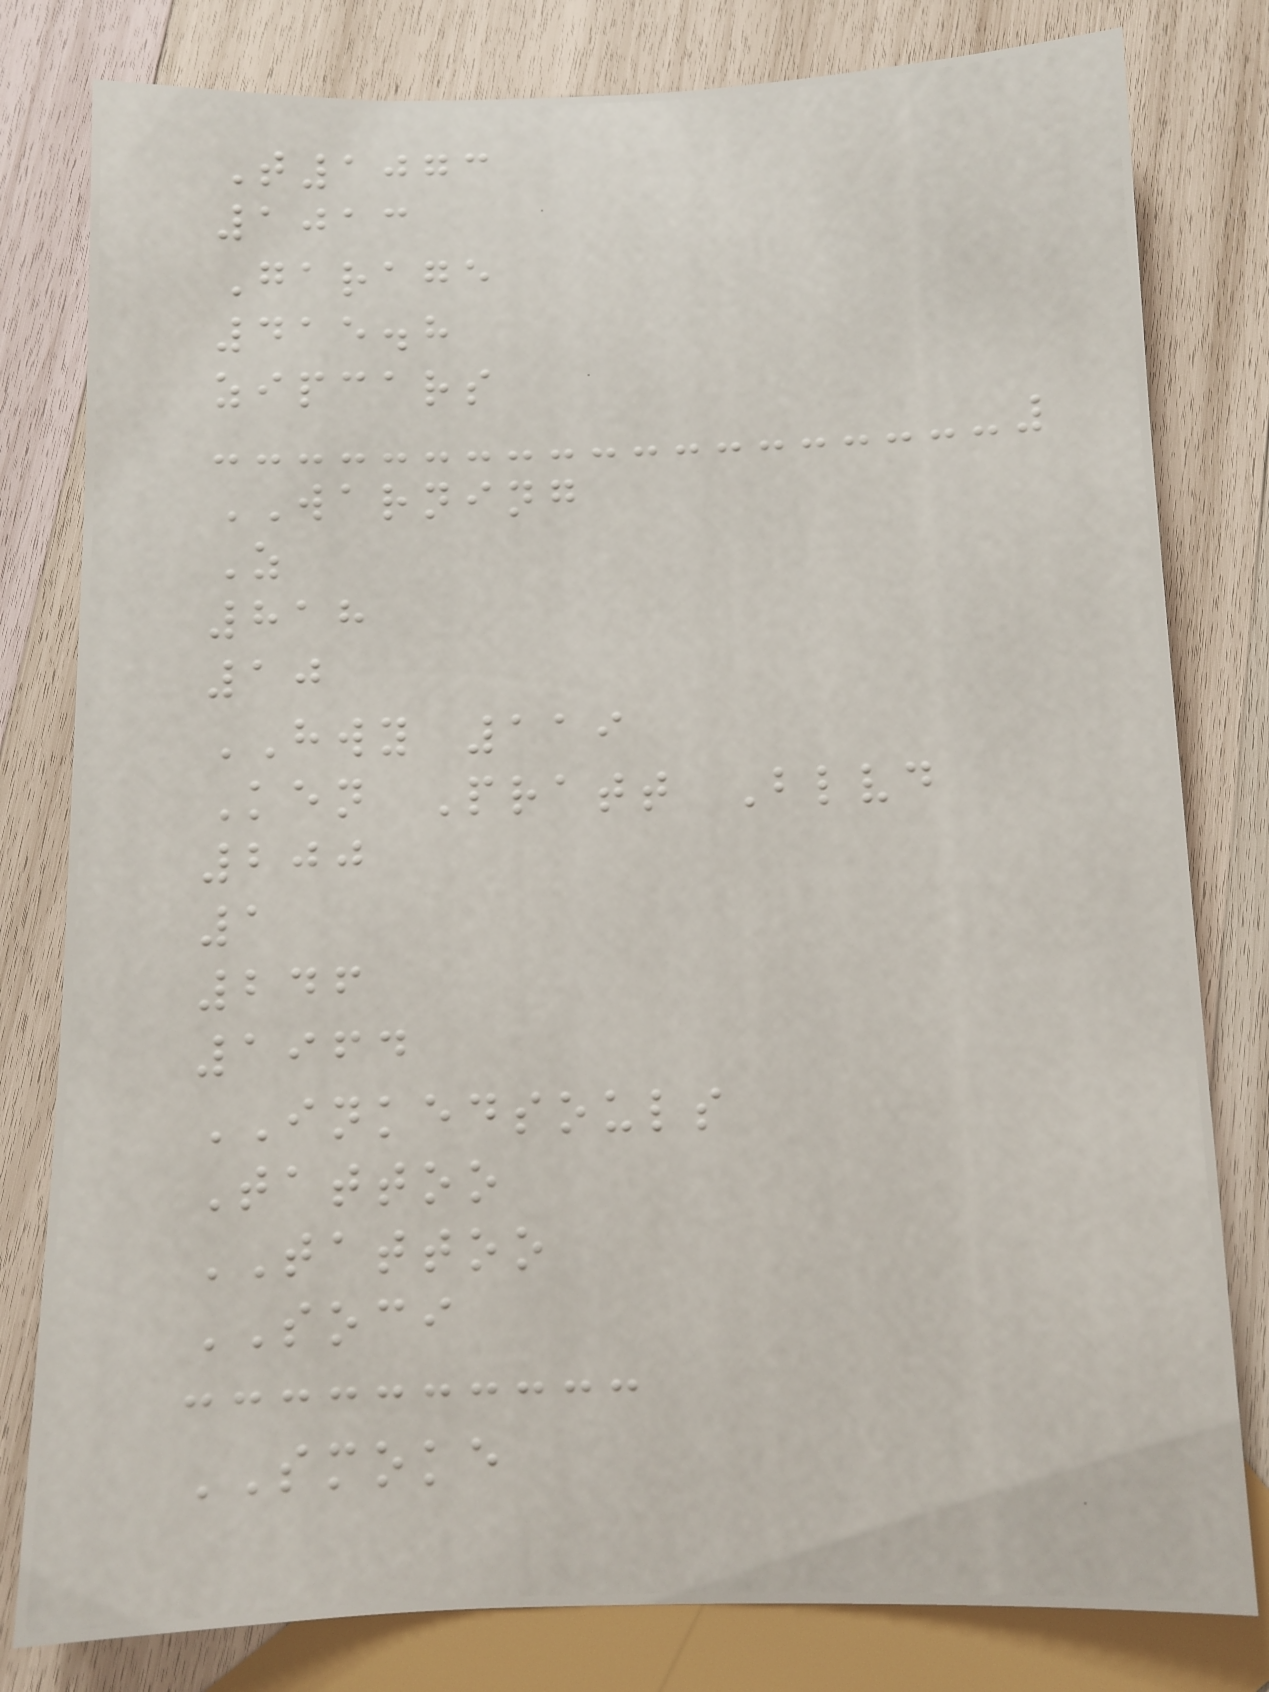T1073
1013
Garage
415.8
zipcars
WARNING
Z
818
10
HWY 119
Ken Pratt Blvd
200
1
246
1964
INKEDSOULS
Tattoo
TATTOO
SOCI
SMOKE
